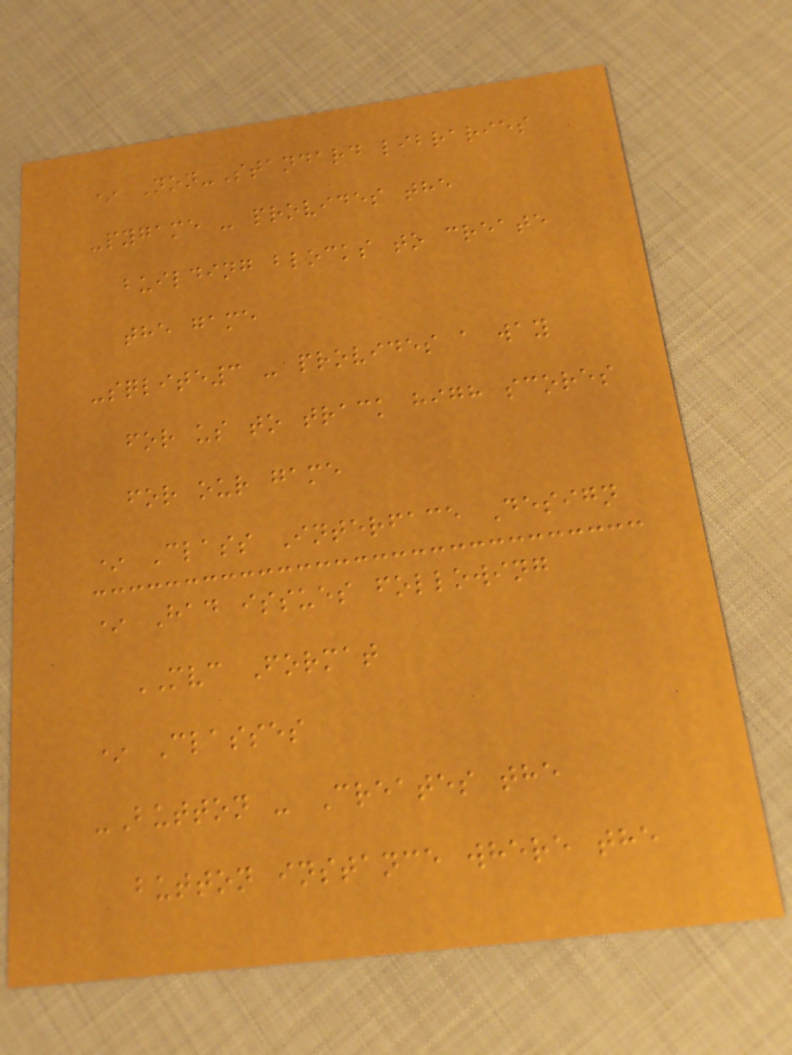* Non-Standard libraries
-pygame - provides the
building blocks to create
the game
-sqlite3 - provides a way
for us to track high scores
for our game
* Class Interface Design
* Had issues following
MVC Format
* Classes
-Button - Creates the
button instance where the
